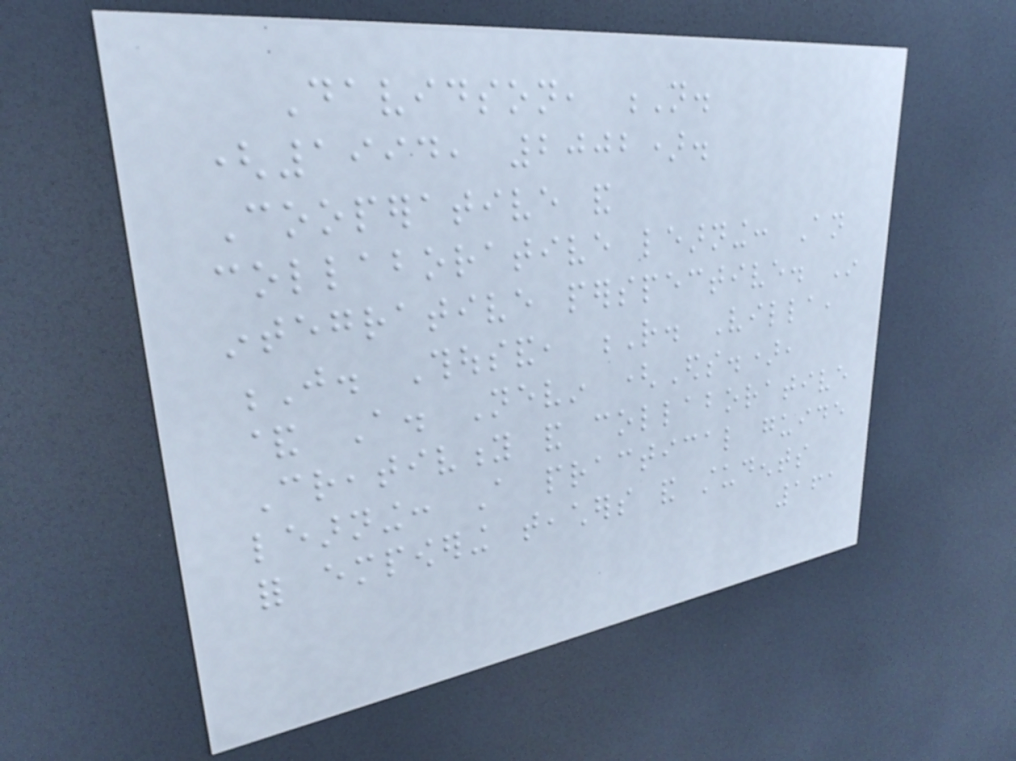Davidson, N.
(1994, 2002).
Cooperative and
collaborative learning: An
integrative perspective. In
J. Thousand, R. Villa,
& A. Nevin (Eds.),
Creativity and collaborative
learning: A practical guide
for empowering teachers and students
161
